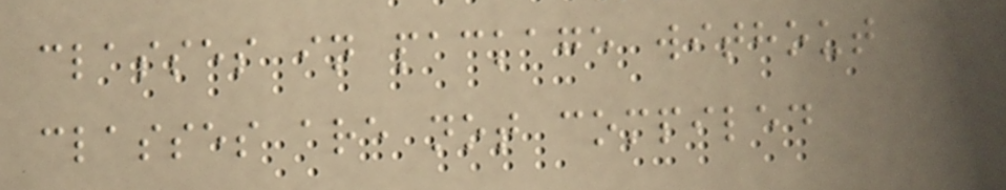classes in package without
classes are not compiled
